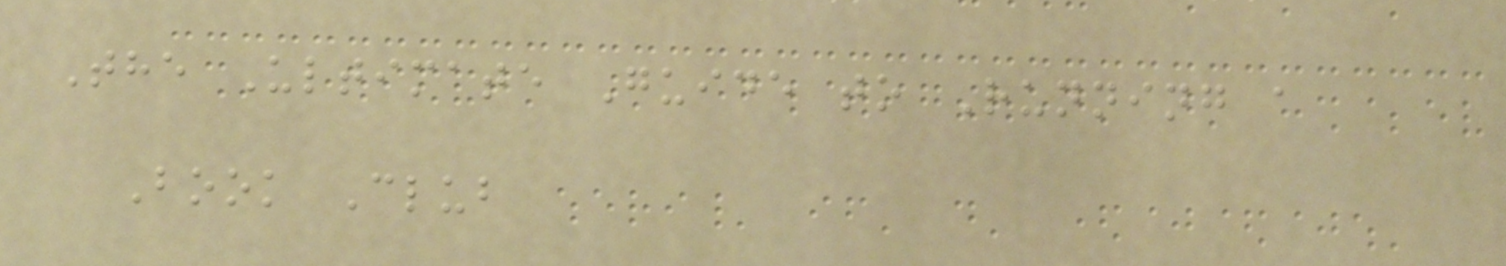The Ultimate Guide to Running a
Book Club
